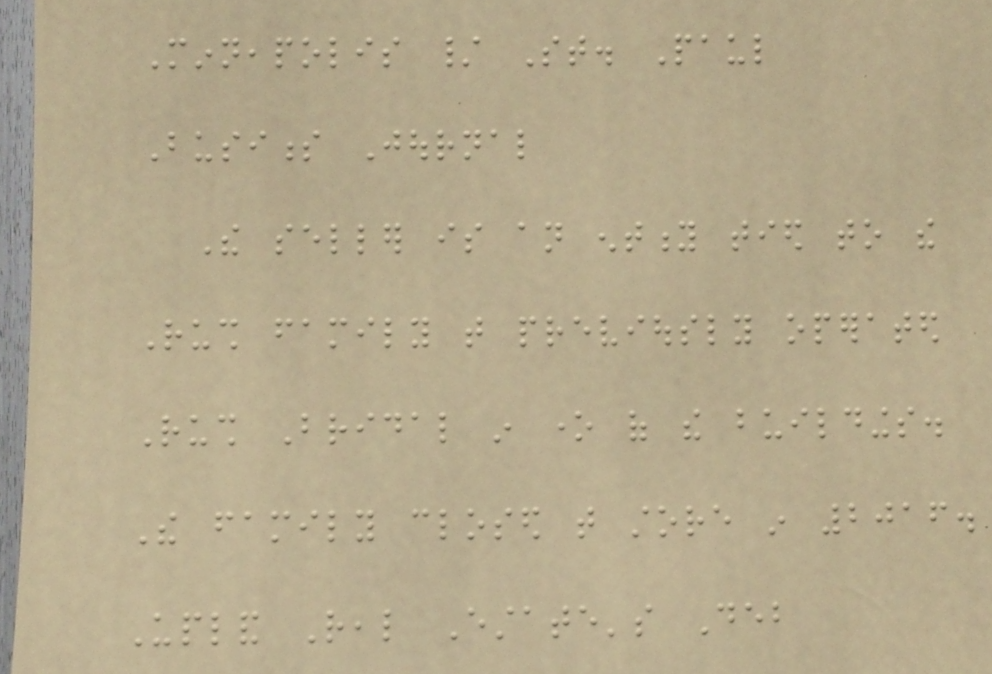Minneapolis / St. Paul
Business Journal
The seller is an entity tied to the
Rush family that previously operated
Rush Bridal in one of the buildings.
The family closed that store in 2016.
Upland Real Estate's Deb
